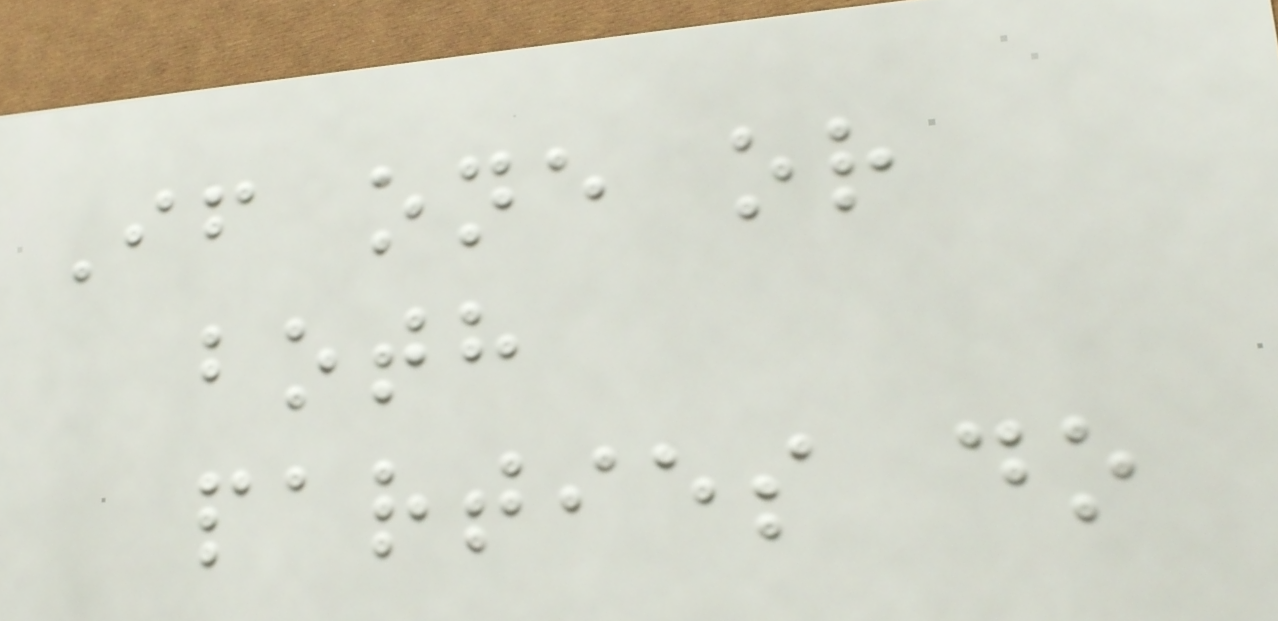If one or
both
parties do
